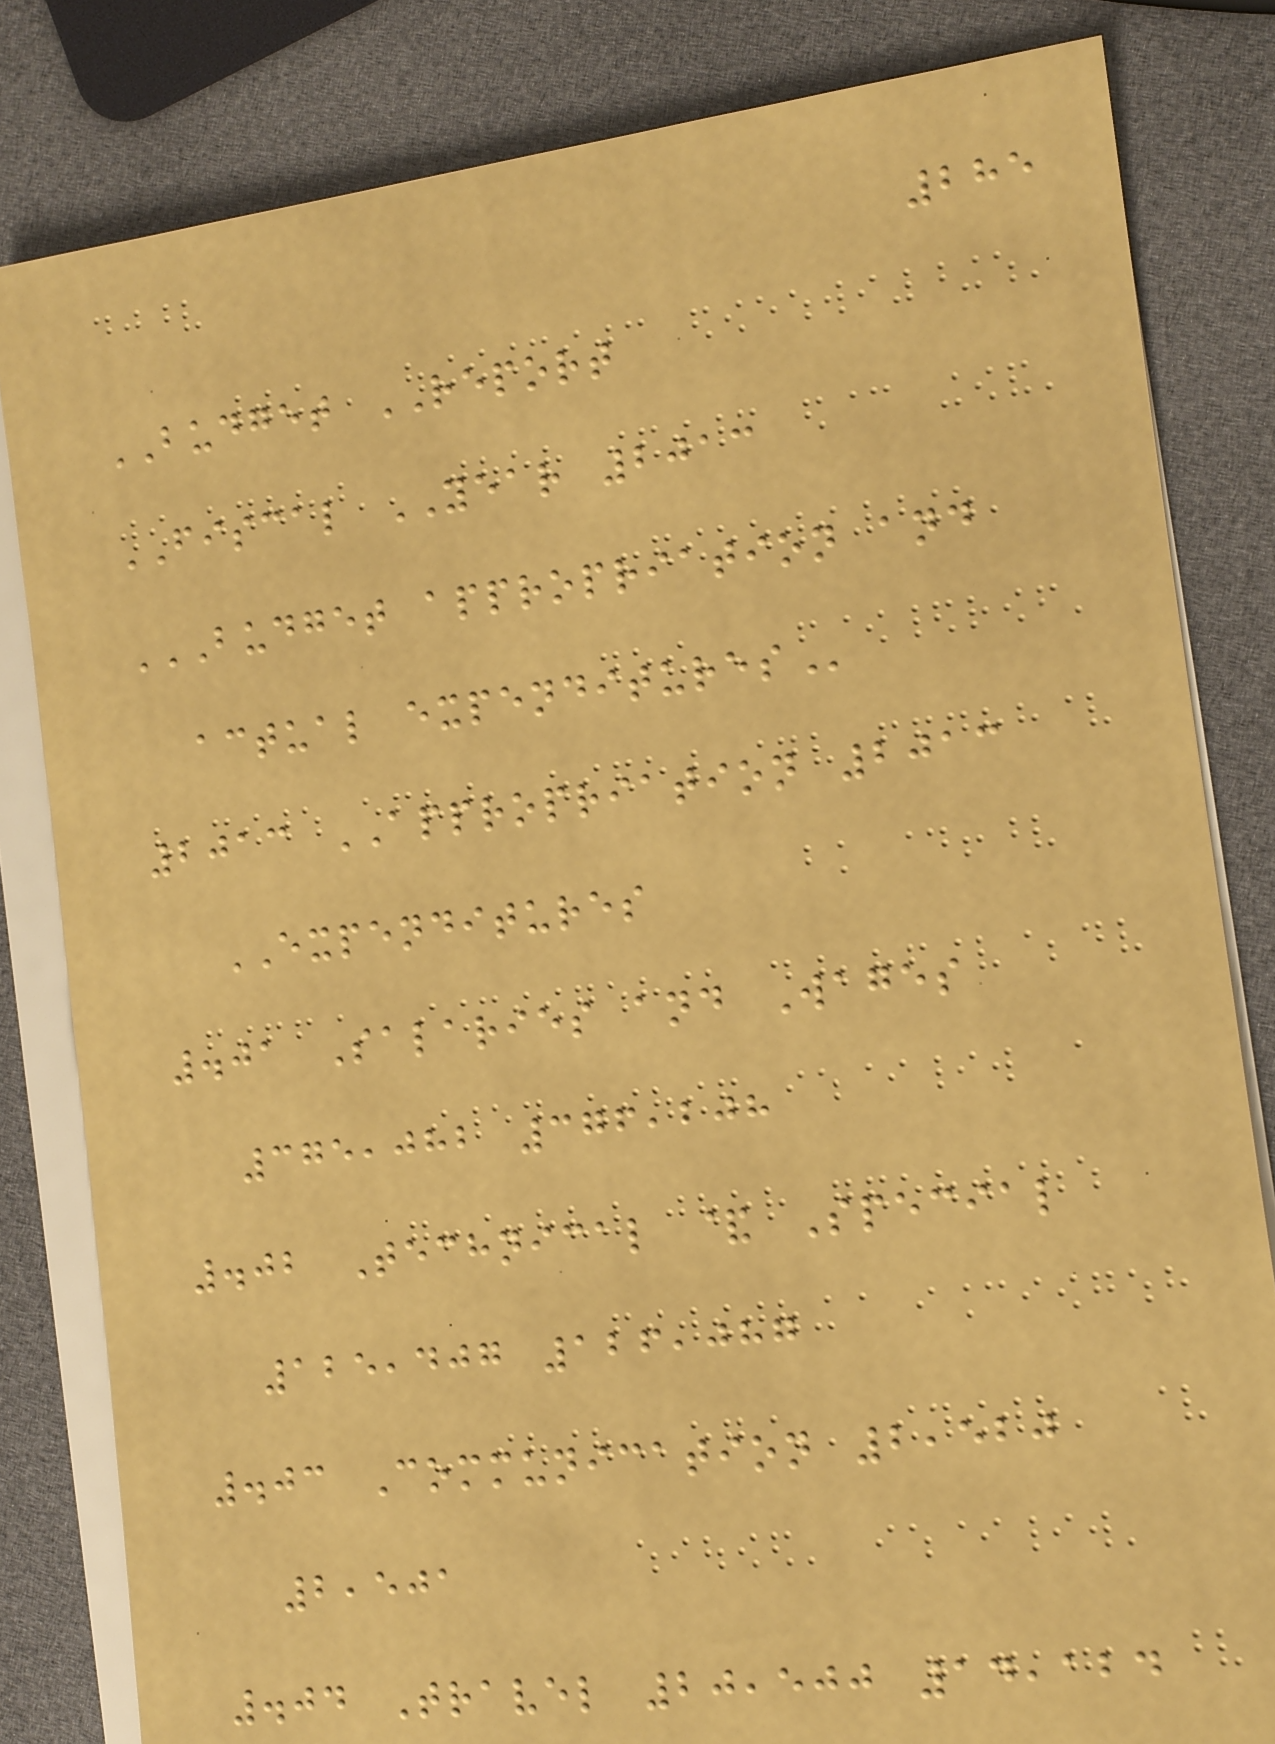285
BUDGET REPORT
FISCAL YEAR 2013
BUDGET APPROPRIATION AND
ACTUAL EXPENDITURES
2013 APPROPRIATION 2013
EXPENDITURES
.01 Salaries and Wages
375,082 376,208
.02 Technical & Special
125,407 126,087
.03 Communication 2,520
2,501
.04 Travel 20,500 14,124
